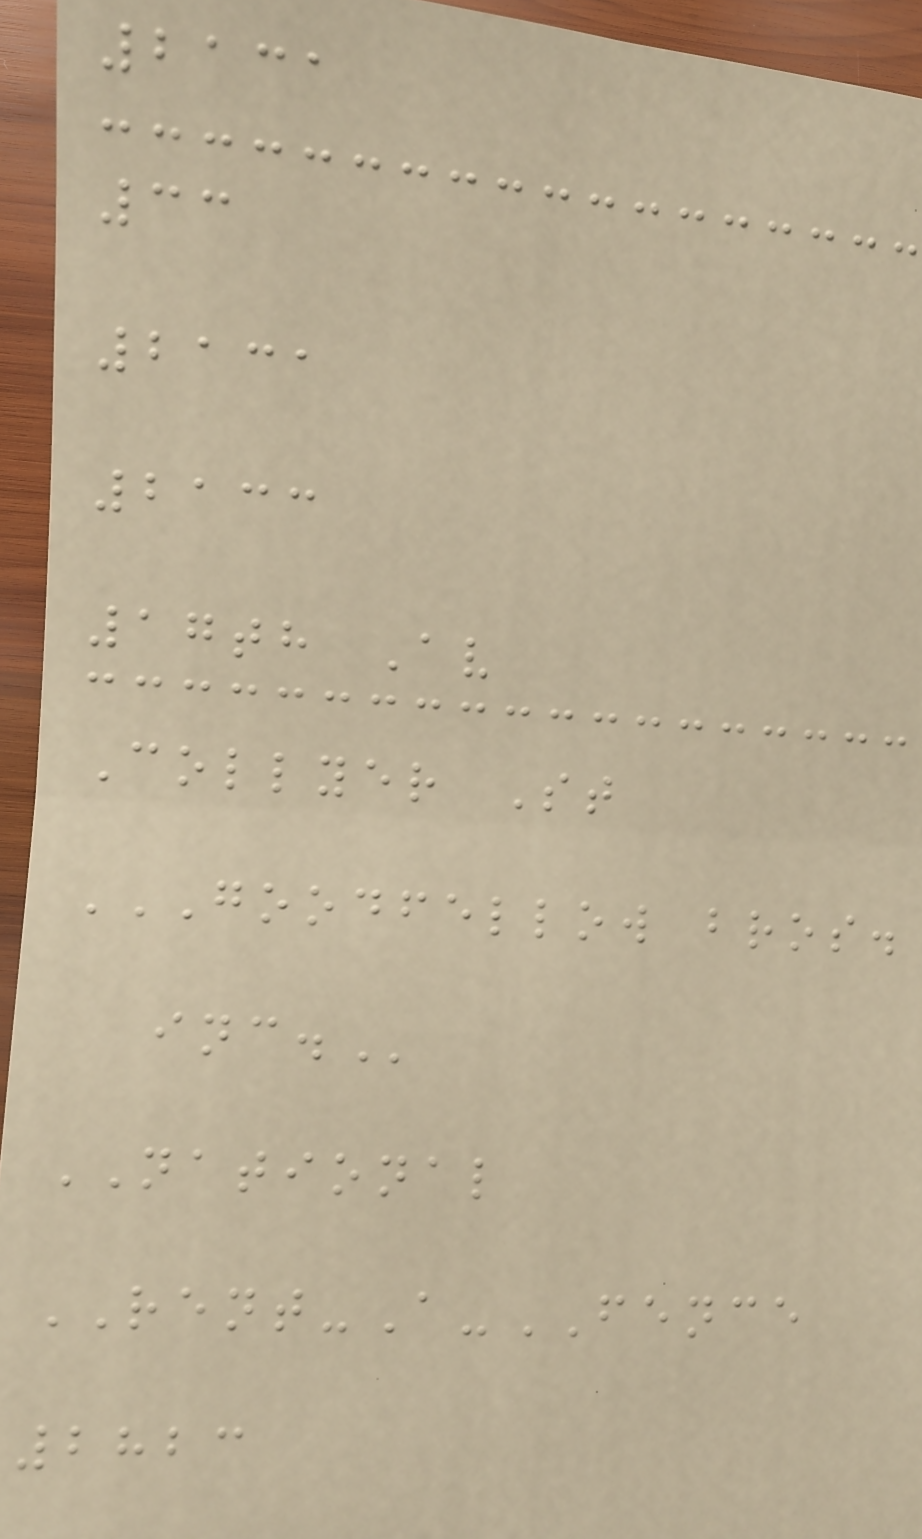2131
33
2131
2133
17th Av
Collyer St
GOODFELLOW BROS.
INC.
NATIONAL
RENT-A-FENCE
2823
